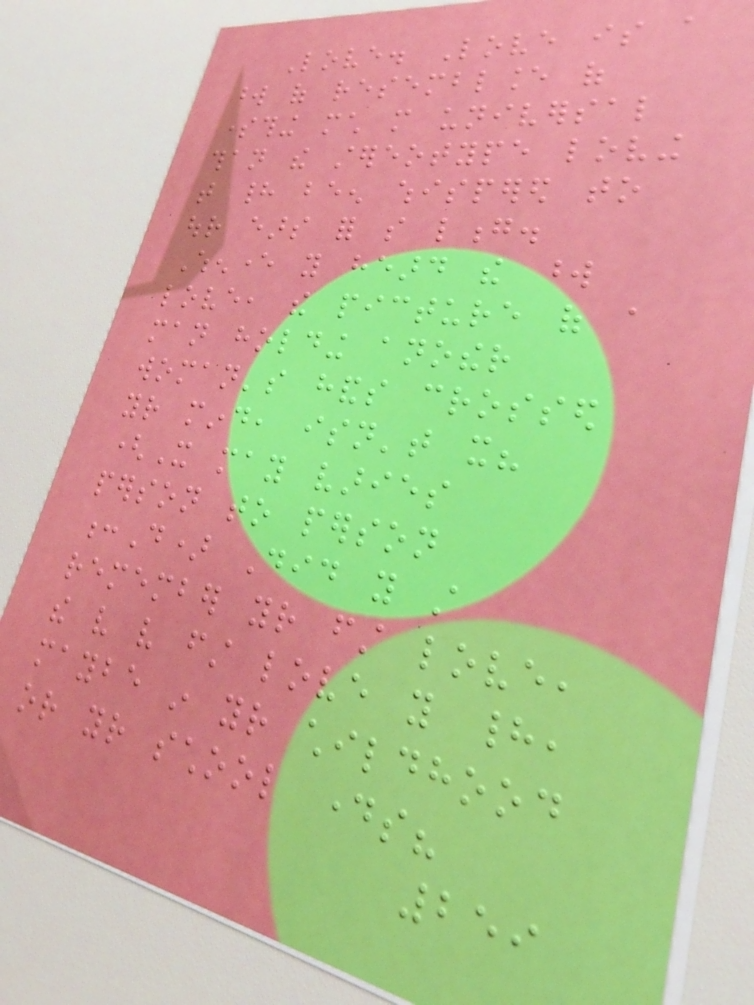Love. Love is a
word of resemblance of
something much more universal
than the stereotype loving
that had been whispered to
our ears for so long.
Whenever you heard the word
love, the picture of a
man holding another
woman's hands crossed
your mind, isn't it?
(It may varies
person to person
:D) Did you still
remember your first love,
the very very first love you had,
maybe in your childhood
or your school days?
259
